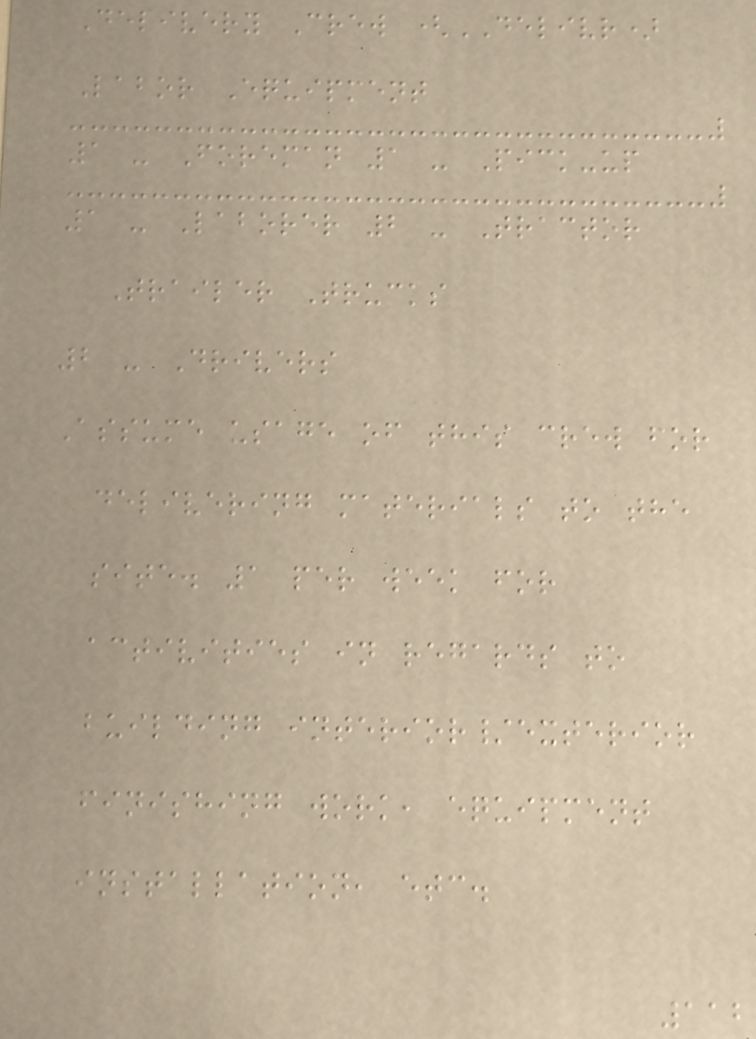Delivery Crew (DELIVR)
Labor Equipment
1 - Foreman 1 - Pick-up
1 - Laborer 2 - Tractor
Trailer Trucks
2 - Drivers
Assume usage of this crew for
delivering materials to the
site. 1 per week for
activities in regards to
building interior/exterior
finishing work, equipment
installation, etc.
112
